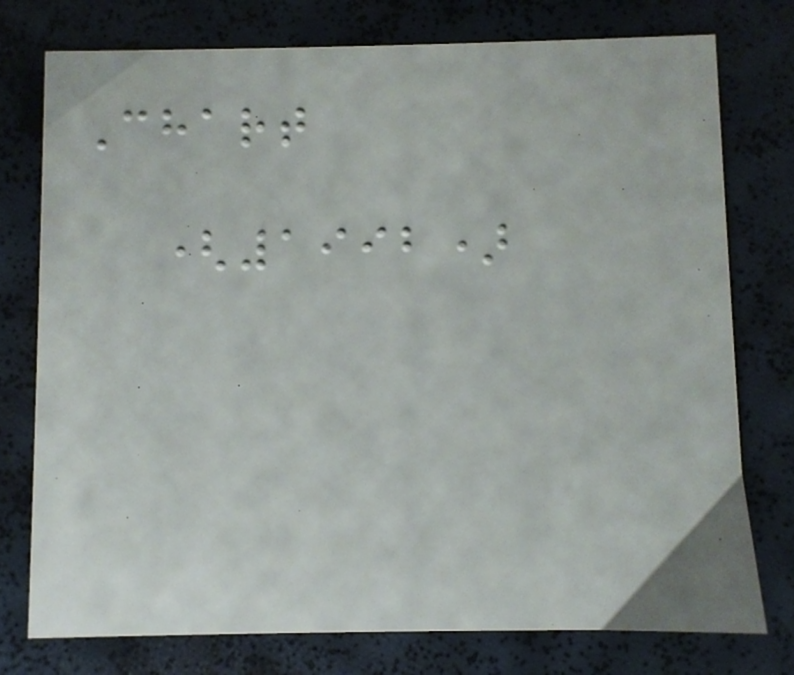Chart
(1992)
